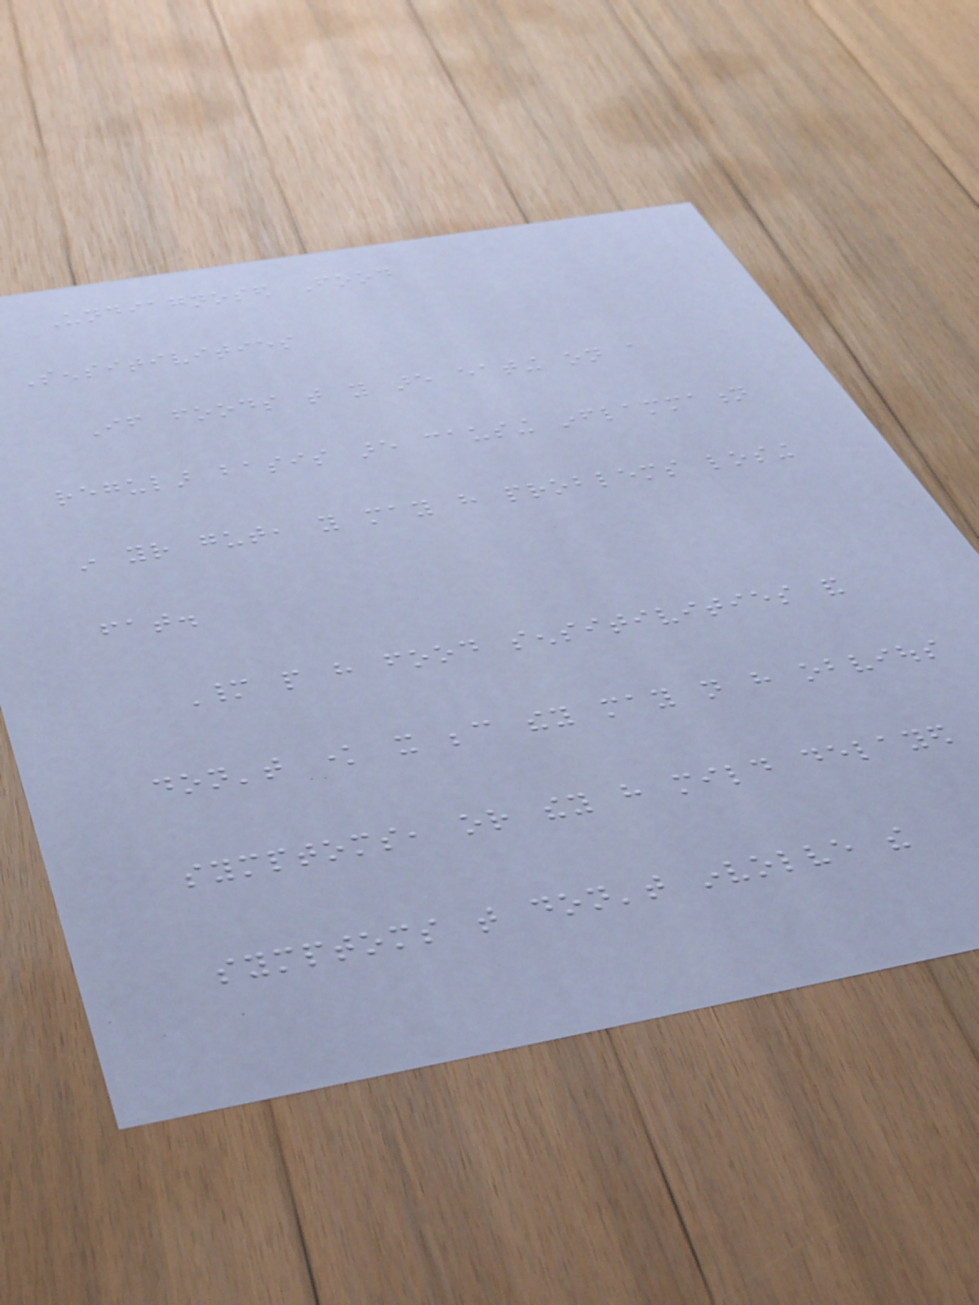Undiagnosed Food
Sensitivities
If foods that you are eating on a
regular basis are causing inflammation
in your gut, you may have problems losing
fat.
Many people have food sensitivities and
don't know it because they may not have obvious
symptoms, or they have mild delayed
symptoms that don't involve the
